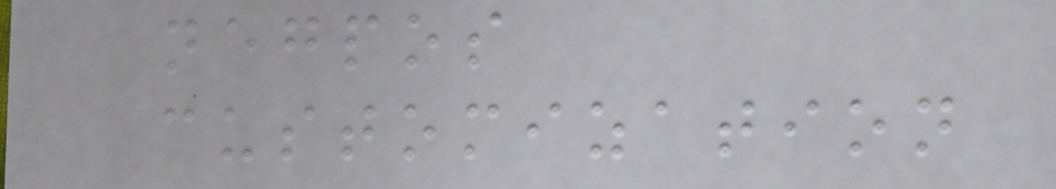negpos
customization
